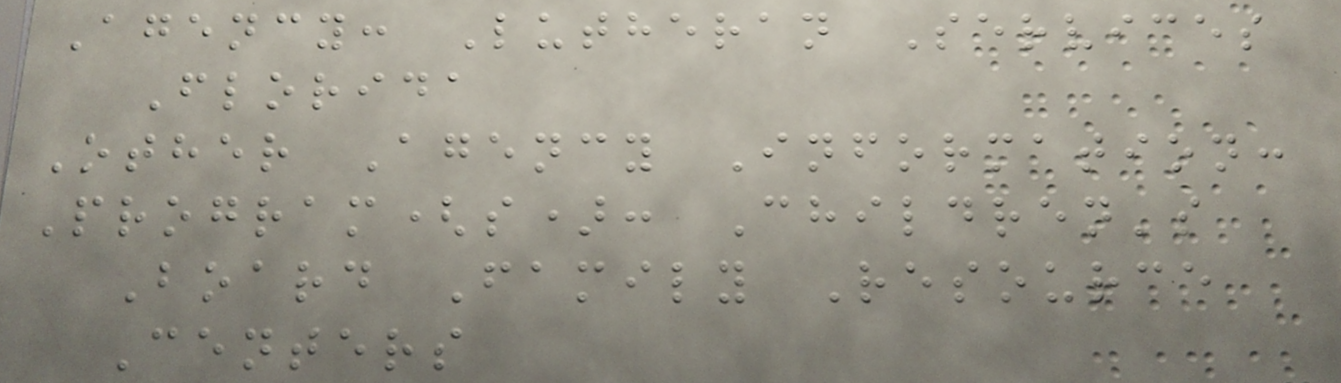Agency: Lutheran Services
Florida
Other Agency Information:
Program(s): Children's
Board Family Resource
Centers
